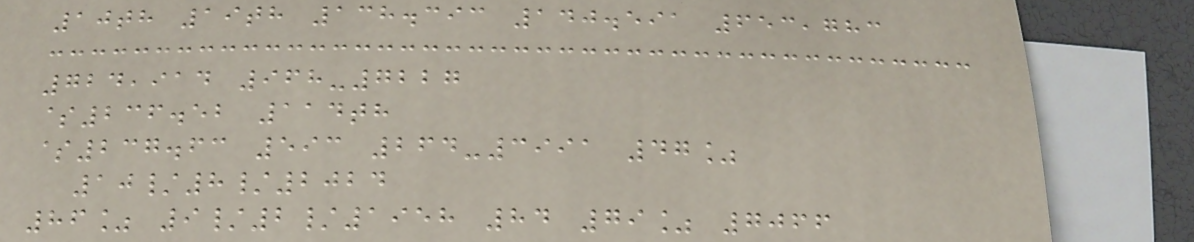10th 19th 138.393 140.591 653,783
724,914 968-7227
$236.52 114th
$237.63 593 264-3991 47%
10/8/2024
86% 9/2/1958 84 79% 7066
